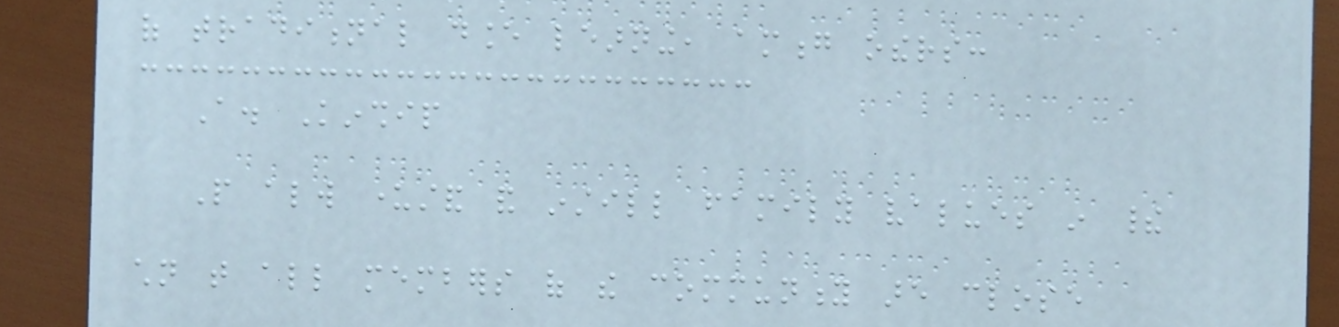of traditional dance learning, among others:
A. Kinship
People always understand and instill family values in their
children that all members of the community are close
